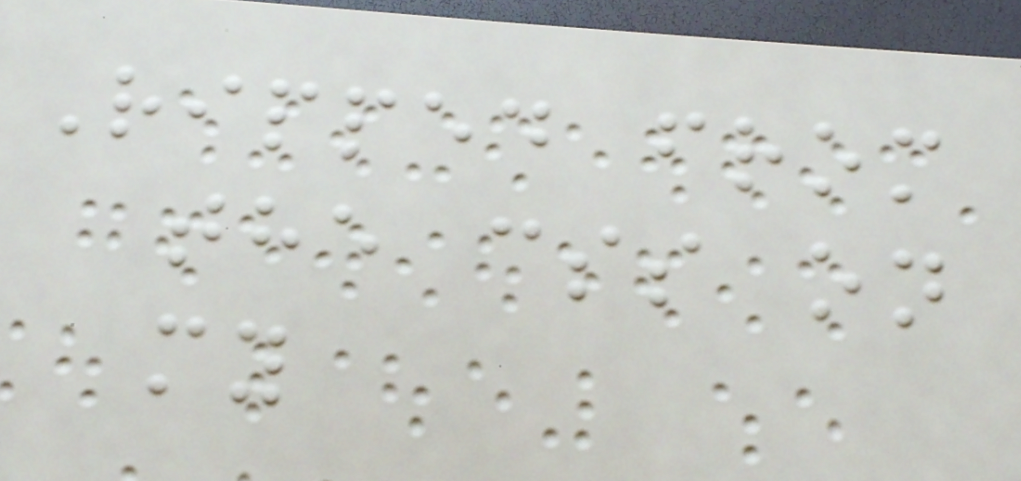Ripped from
the css on
my
